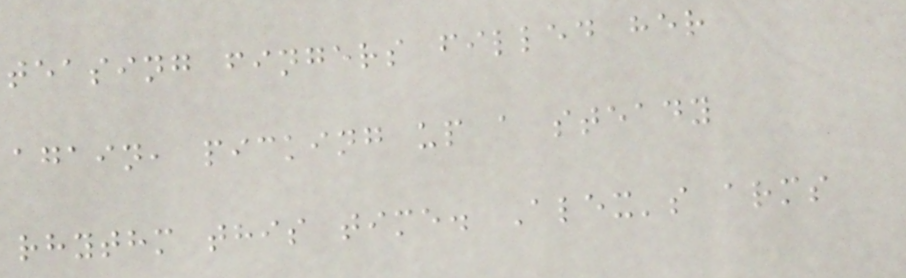teasing fingers filled her
again, picking up a steady
rhythm this time. Alex's arms
